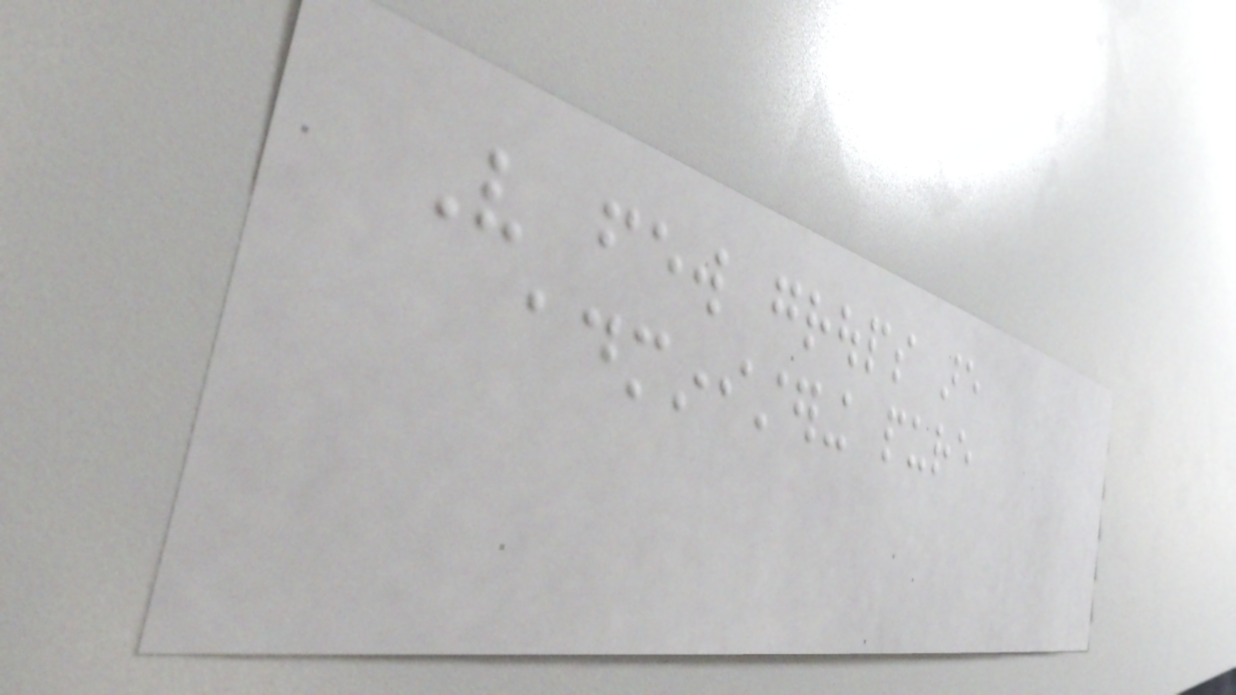Very few groups are
administering pure
